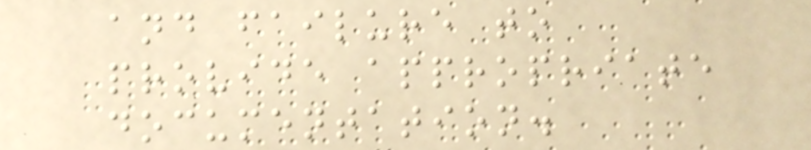and failure to
provide appropriate
documentation.
